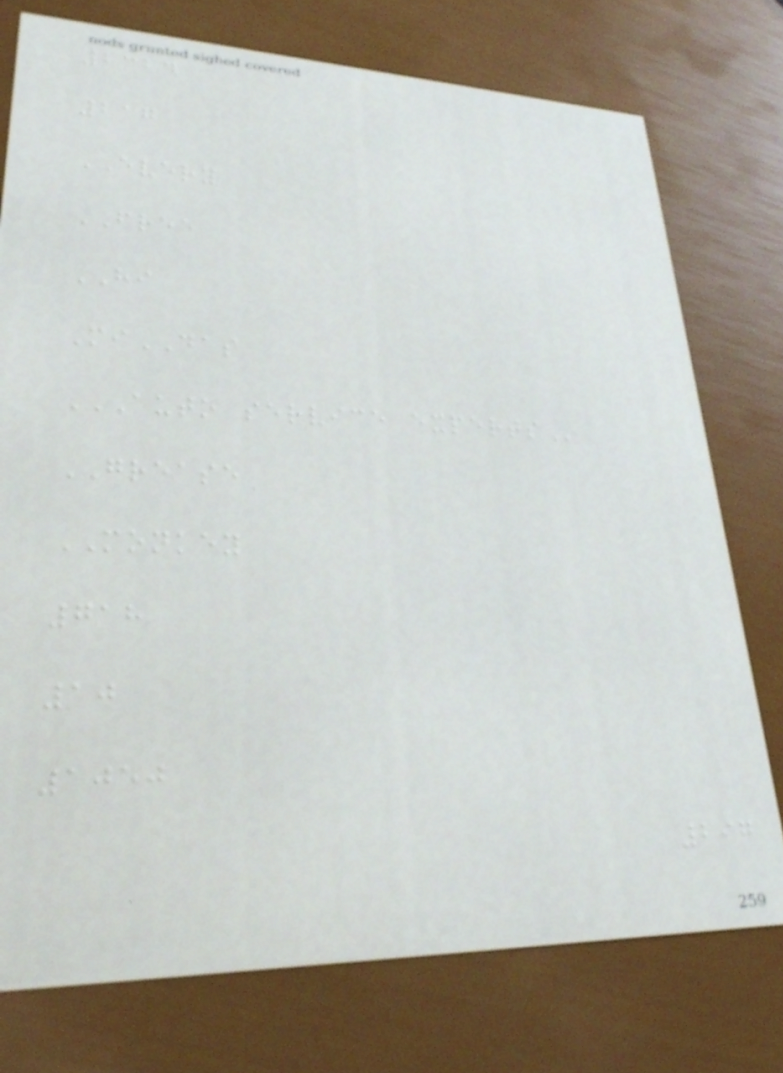2324
217
EVERY
FREE
HI
MiDAS
AUTO SERVICE EXPERTS
GREASE
MONKEY
718
10
1050
297
